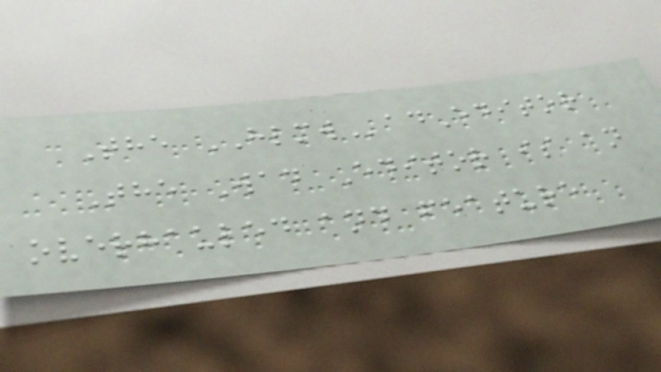The HLMWadEditor
The Wad Editor is an
overhauled and feature
